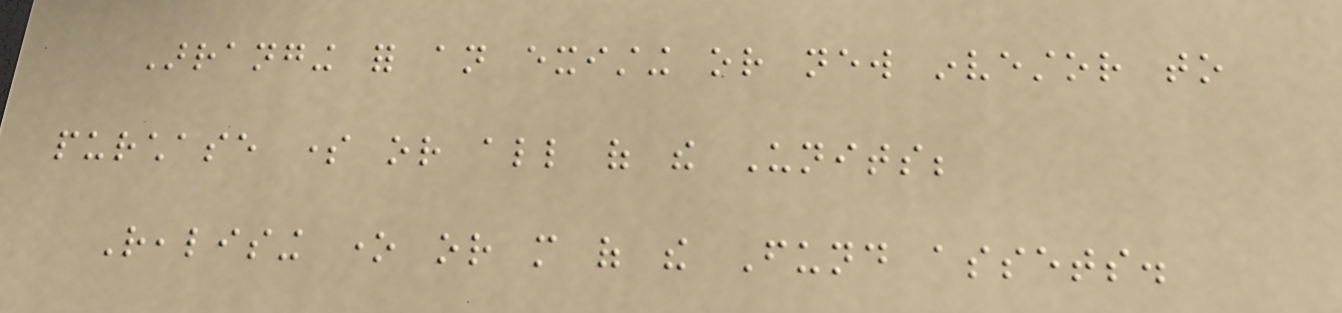Arranging for an existing or new investor to
purchase some or all of the Units;
Realising one or more of the Fund assets.
